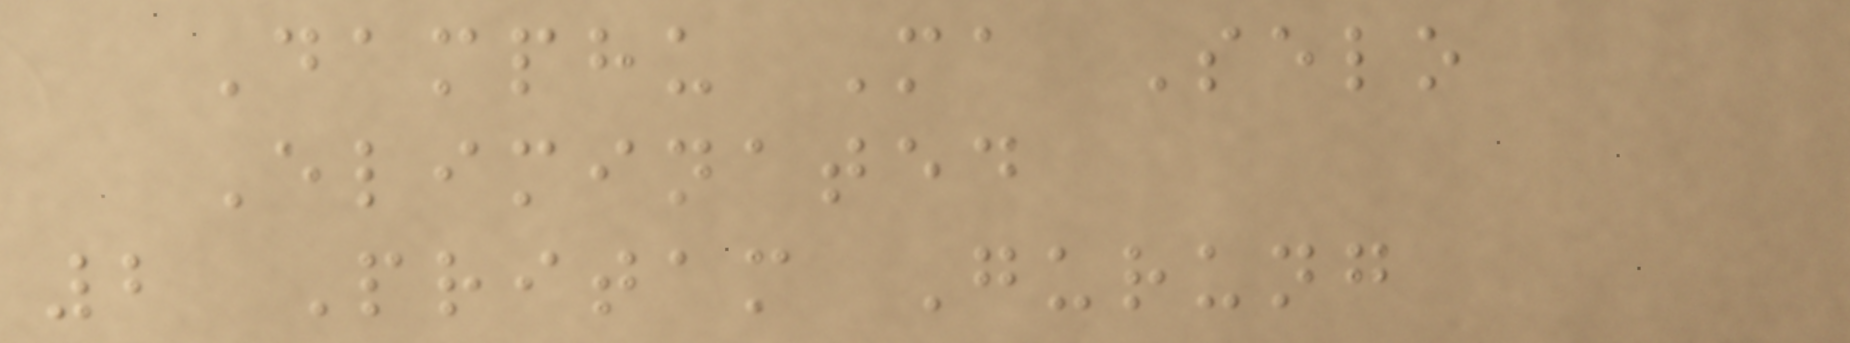Damphu Ma Selo
Eliminated
2 Pritam Gurung
